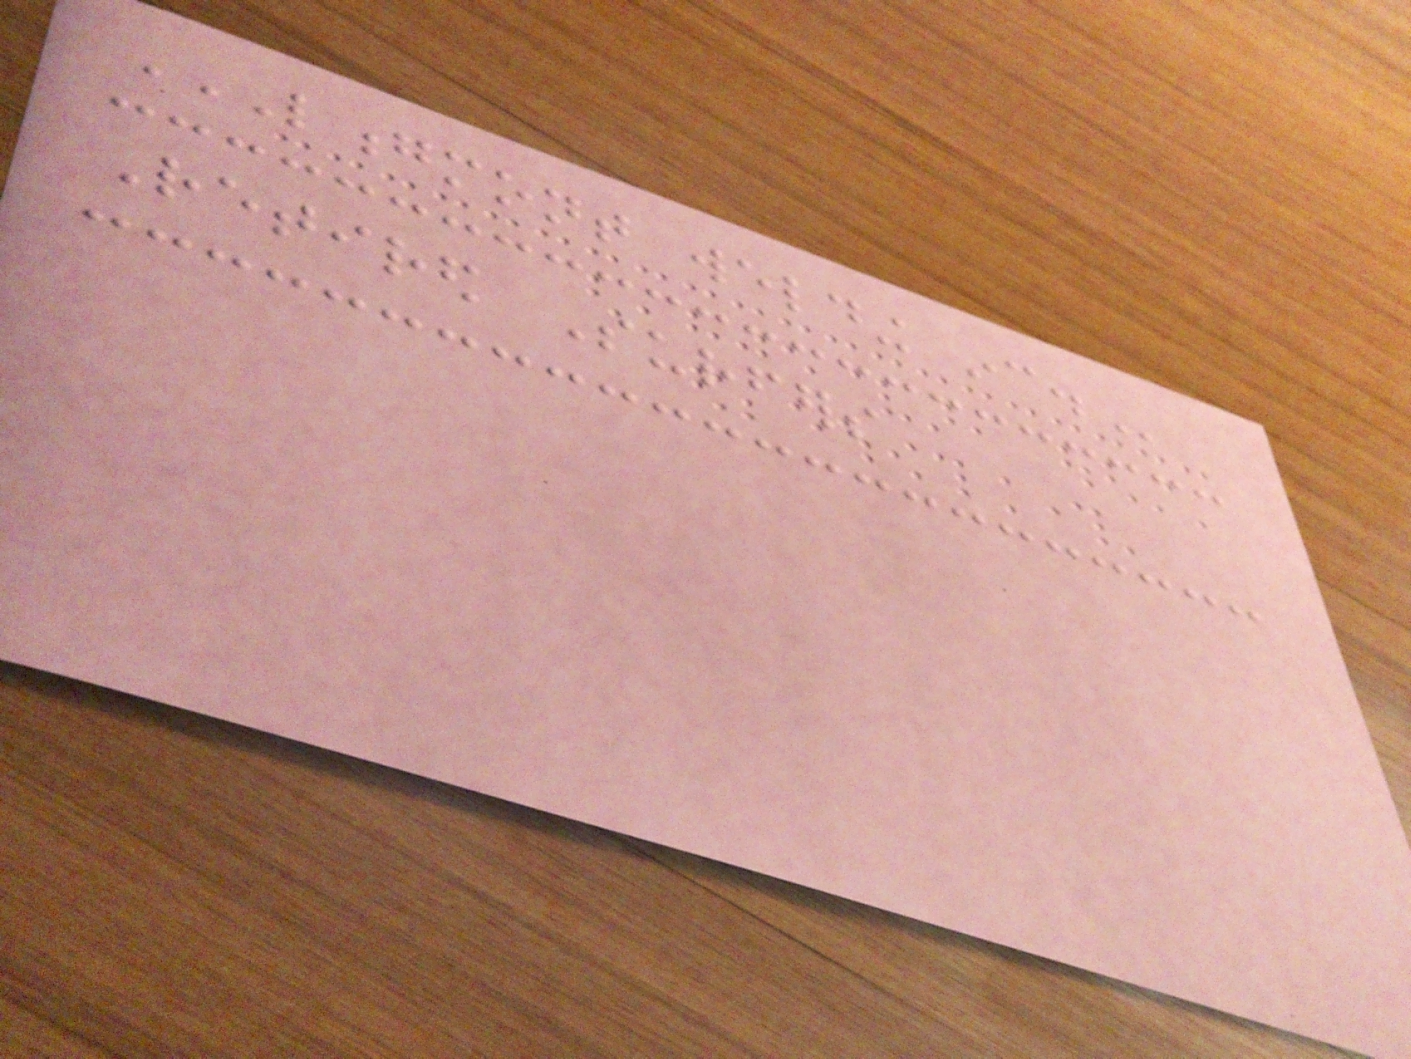LONGMONT WELDING INC.
Retired Surfers
